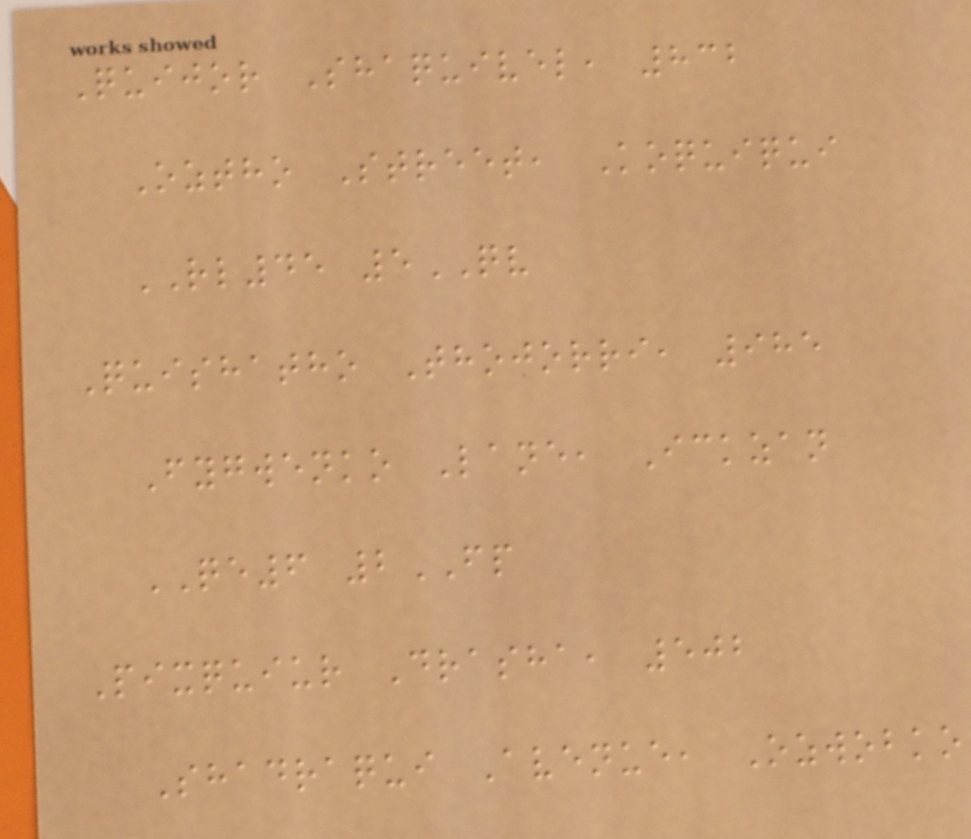Quijor Shaquivel, 832
Oztho Street, Koquiqui
RL45 5QV
Quishatho Thojorri, 985
Fygwenko Lane, Ickzan
QE6 2FP
Pixquiur Drasha, 502
Shadraqui Avenue, Ozwobko
